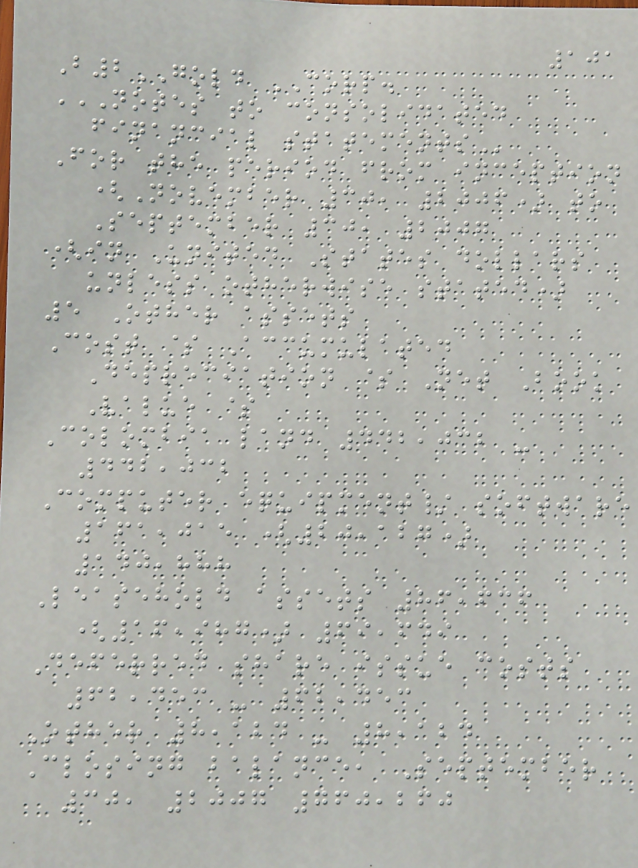101
B2GOLD CORP.
NOTES TO CONSOLIDATED
FINANCIAL STATEMENTS
For the period from inception
(November 30, 2006) to
September 30, 2007
(in United States dollars
unless otherwise stated)
5 Other assets
Cost $ Accumulated
Depreciation $ Net Book
Value $
Colombia land 442,032 -
442,032
Computer equipment/ software
161,015 (20,127)
140,888
Leasehold assets 86,636
(16,987) 69,649
Deferred share issue costs
62,453 - 62,453
Other 8,124 - 8,124
Closing balance, September
30, 2007 760,260
